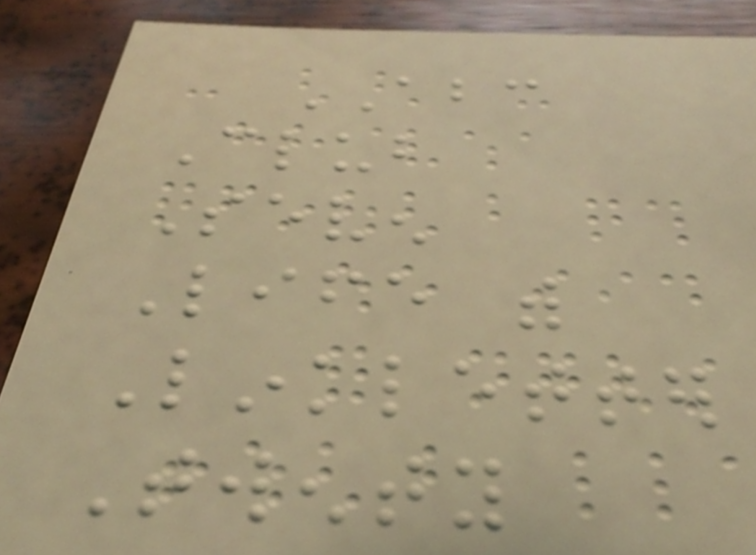ABC
Club
Seven
Life with
Linkletter
Twenty
